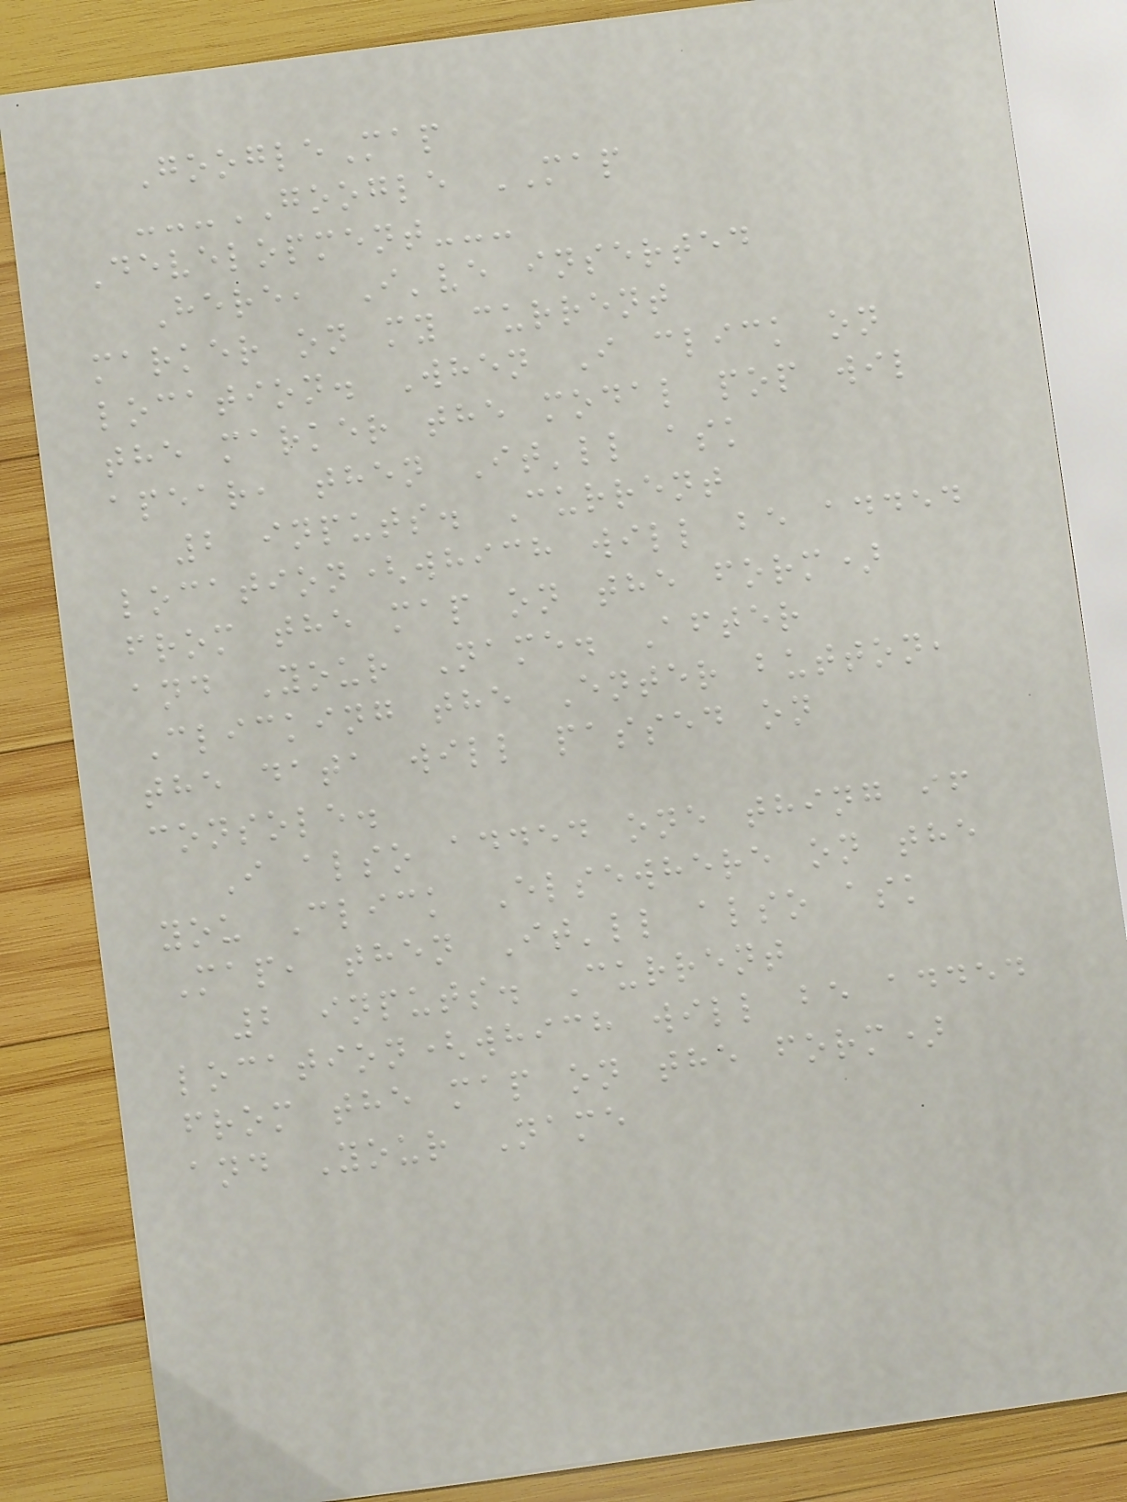GoogleMap
---GOOGLE MAP
Development---
Here, I've inserted
marker on my current
location. When I click on
the marker the modal pop wil
apear, then It'll ask
2 inputs. Current
location(which will be added
from the map on the form)
and Your Name. After
Clicking the Enter button,
the data will passed on
console.
I also added one thing if
you Click Elsewhere on the
Map, then It'll also ask
2 inputs. Current
location(which will be added
from the map on the form)
and Your Name
